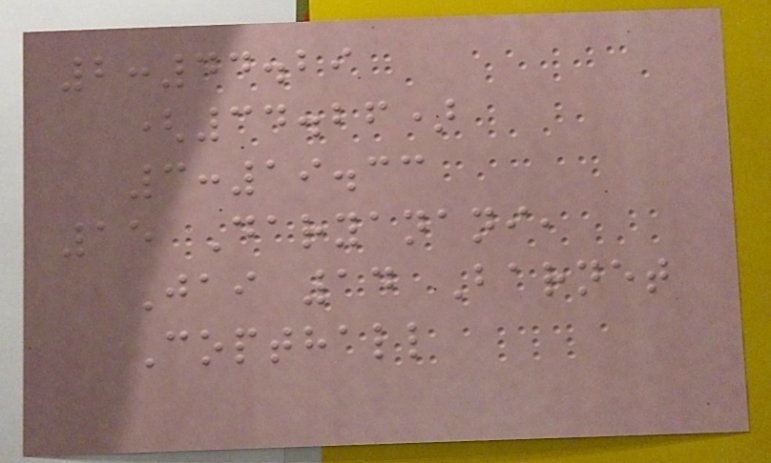2:44.29
(34.26)
3:19.33
15 Daryanani,
Jai 14 Barnet
Copthall
